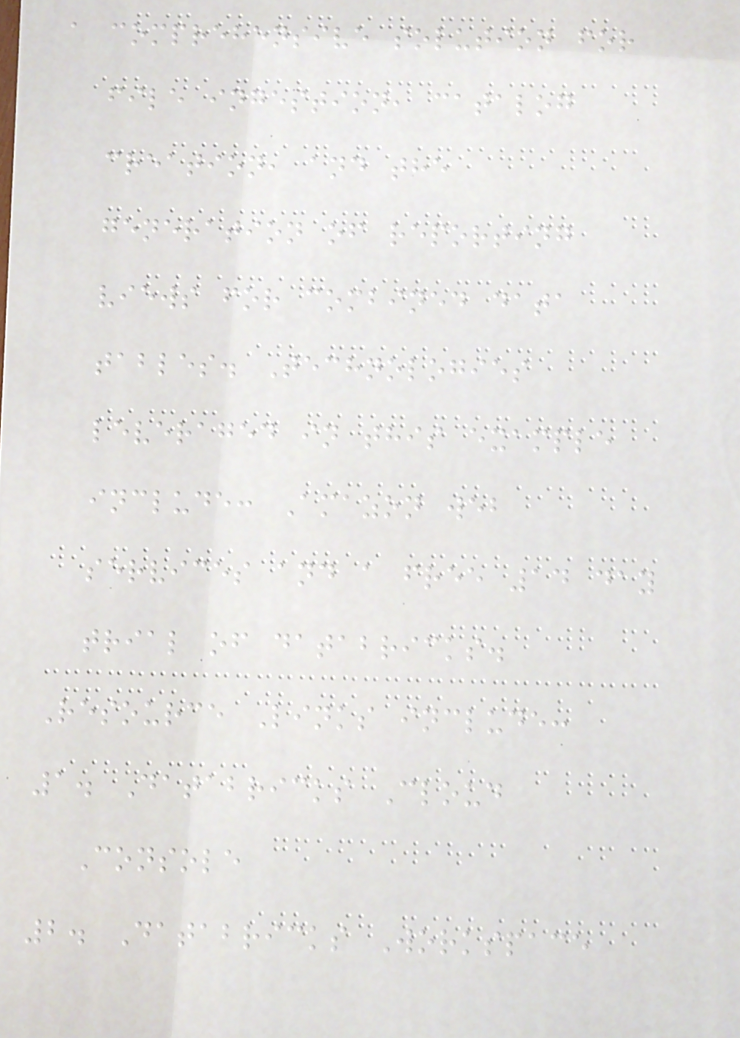a comprehensive solution for
file ingestion, catalog
creation, and the
generation of reporting
views for combined data
tables. Technologies
leveraged in this example
include: Amazon web
services and a free 14 day
trial of databricks.
Resource Links include:
1. Databricks Cloud
Console
2. Databricks Workspace
